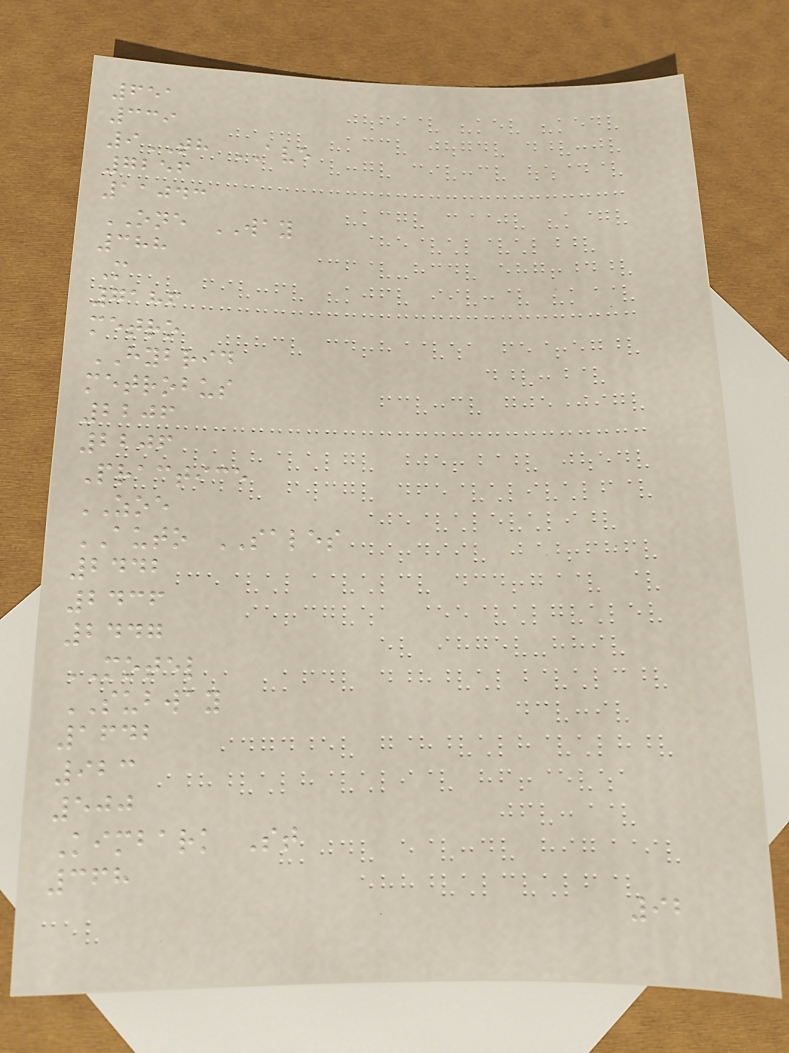651
339
9TH AVE
7256
11043
ONE WAY
388
M
7186
metro
HYBRID
metrobus
2206
2206
Practice
ZOE
AUTO SALES
2442
2436
2447
MOTEL
SUBWAY
1642
923
500
Kimbark St
368
92
